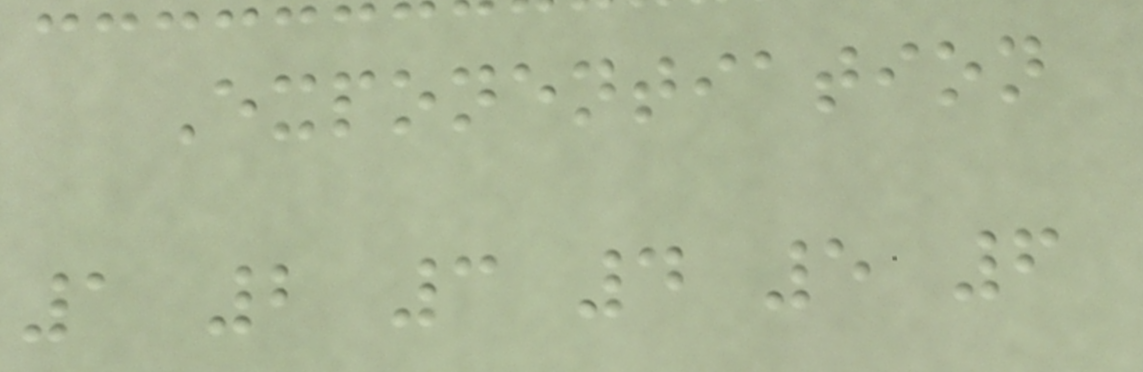Exponentiation
1 2 3 4 5 6
